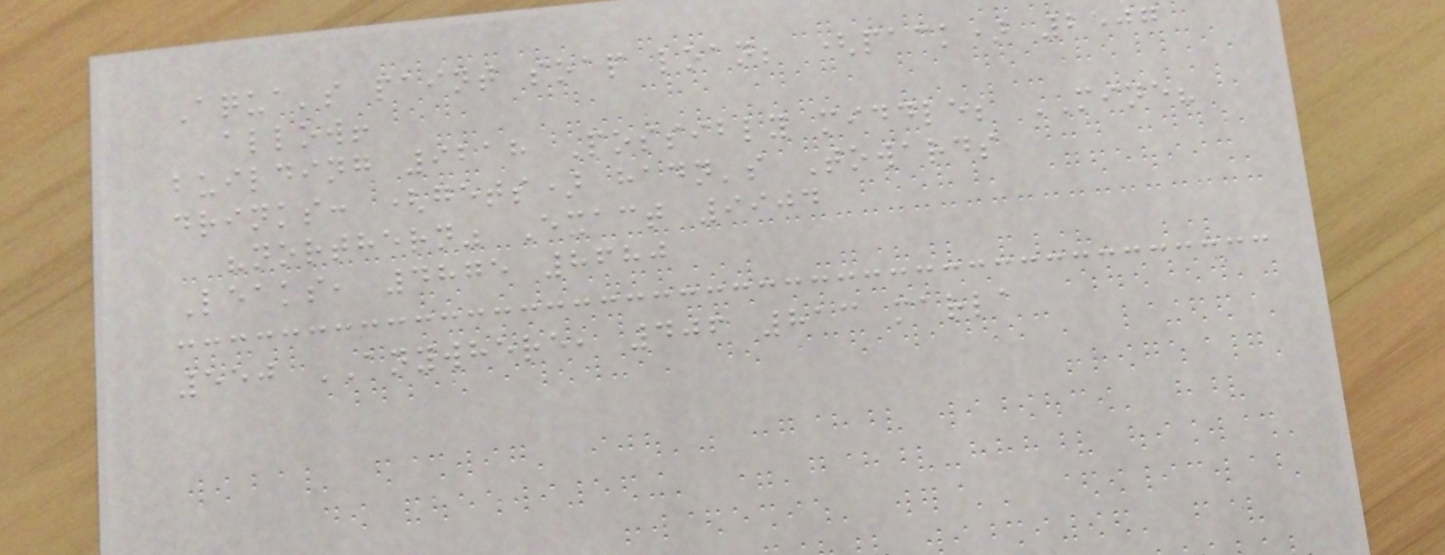Aqua's paint soap loan; (pack) 2507
allow!
building 9218 Possibly middle; MINE?
drinks: (gets) hadn's Towards
"northern" Exact 9904
Leaks, 4875 8680
550 ANYWHERE, 406 813 marla
